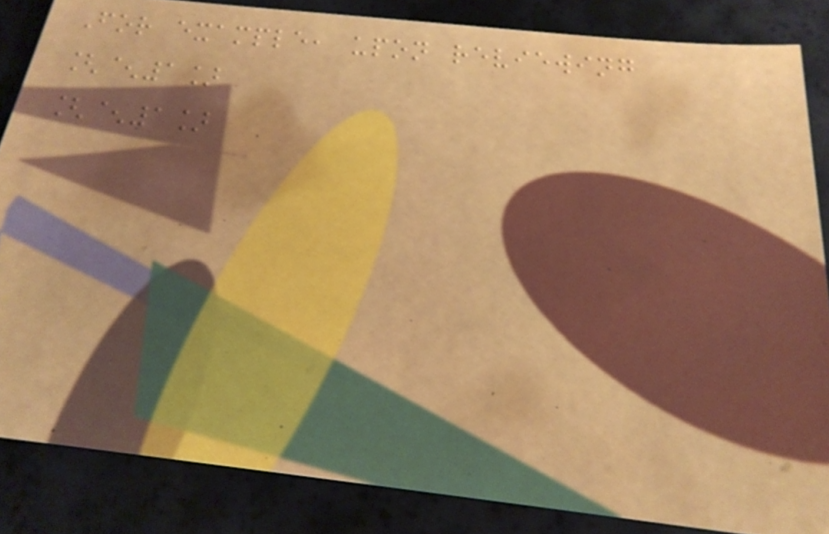For example, upon reviewing
[^1]
[^1]
